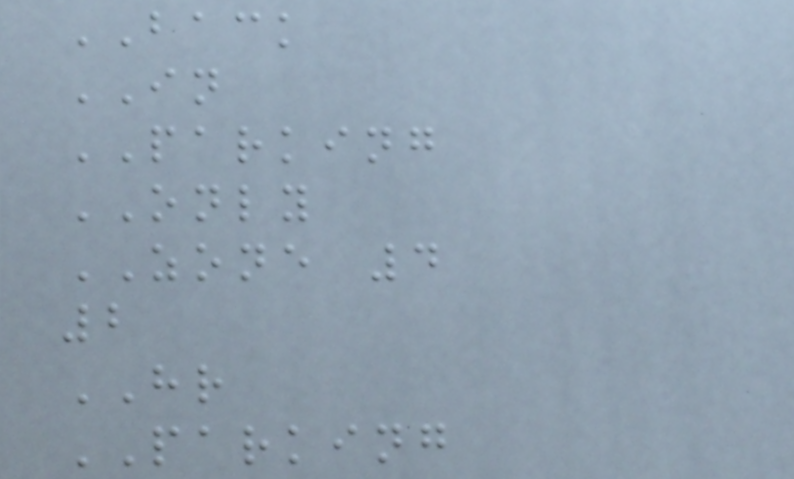BACK
IN
PARKING
ONLY
ZONE 4
2
HR
PARKING
